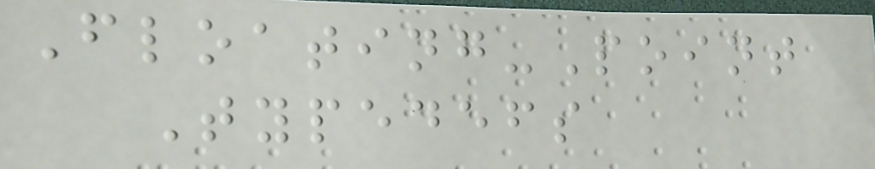Floating-Point
Typedefs
